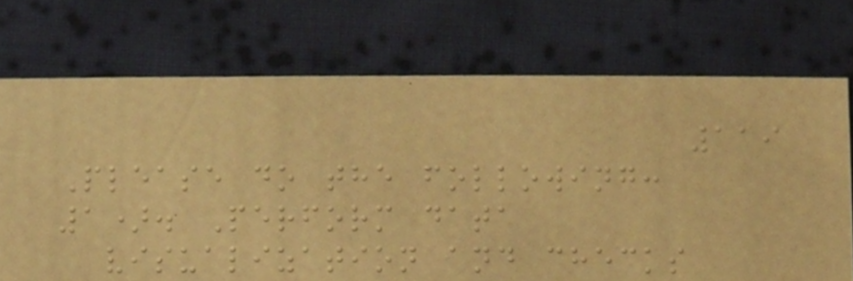119
Please do the following:
1). Perform data
visualization and checks
